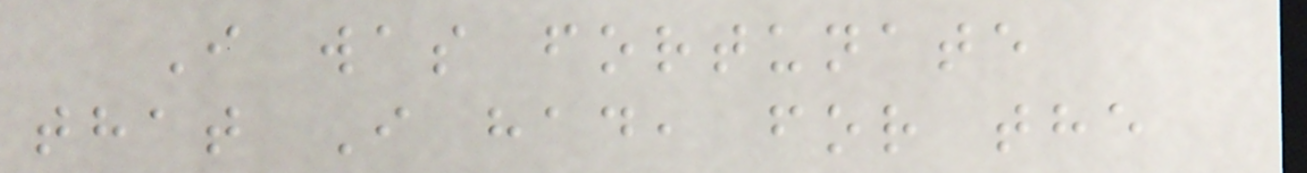I was fortunate
that I had, for the
